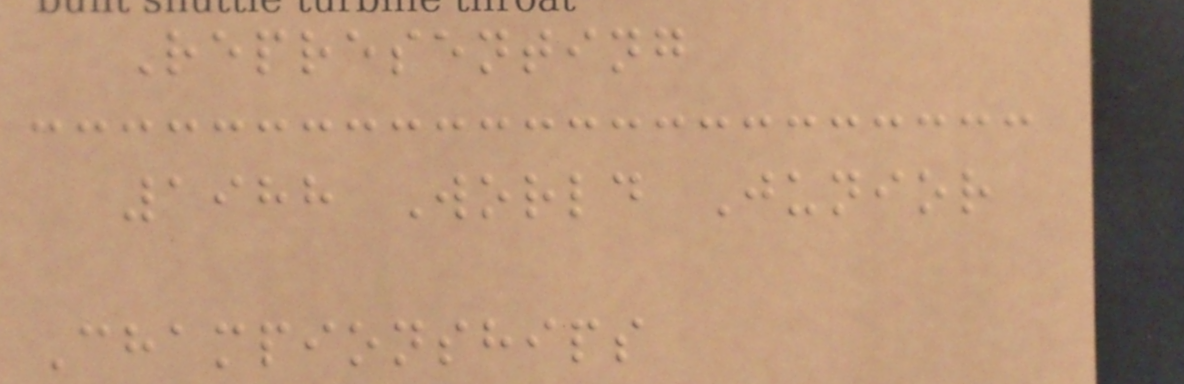Representing
1988 World Junior
Championships
